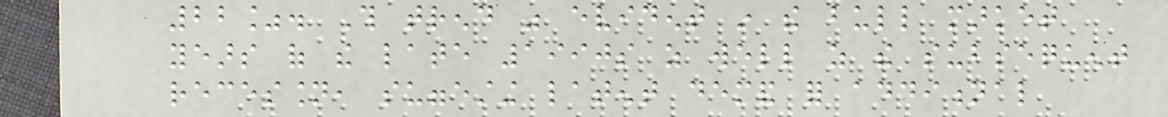22%. This trend was evident in the bull market
years of the late 1990s as well as the subsequent
recession, suggesting latent demand for additional
